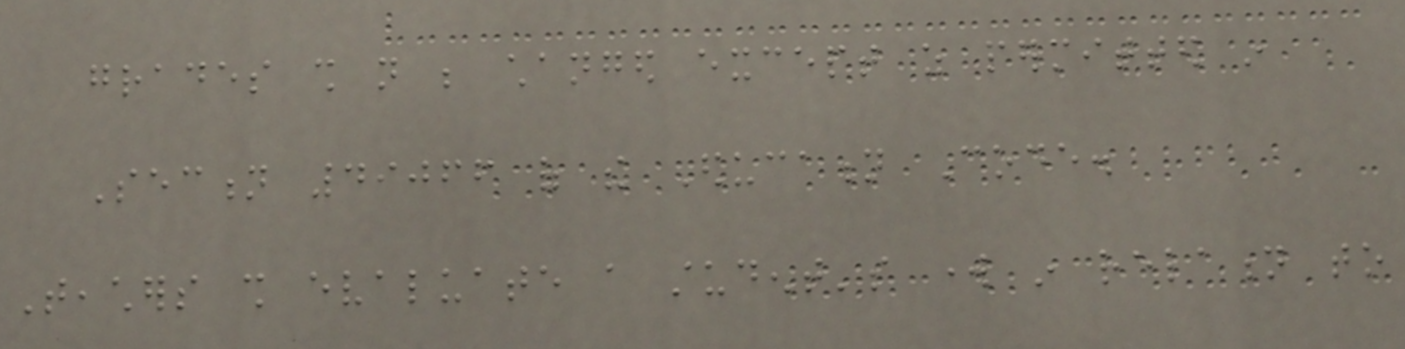grades shall not be changed except as permitted in
Section 49066 of the Education Code.
Teachers shall evaluate a student's work in relation to
